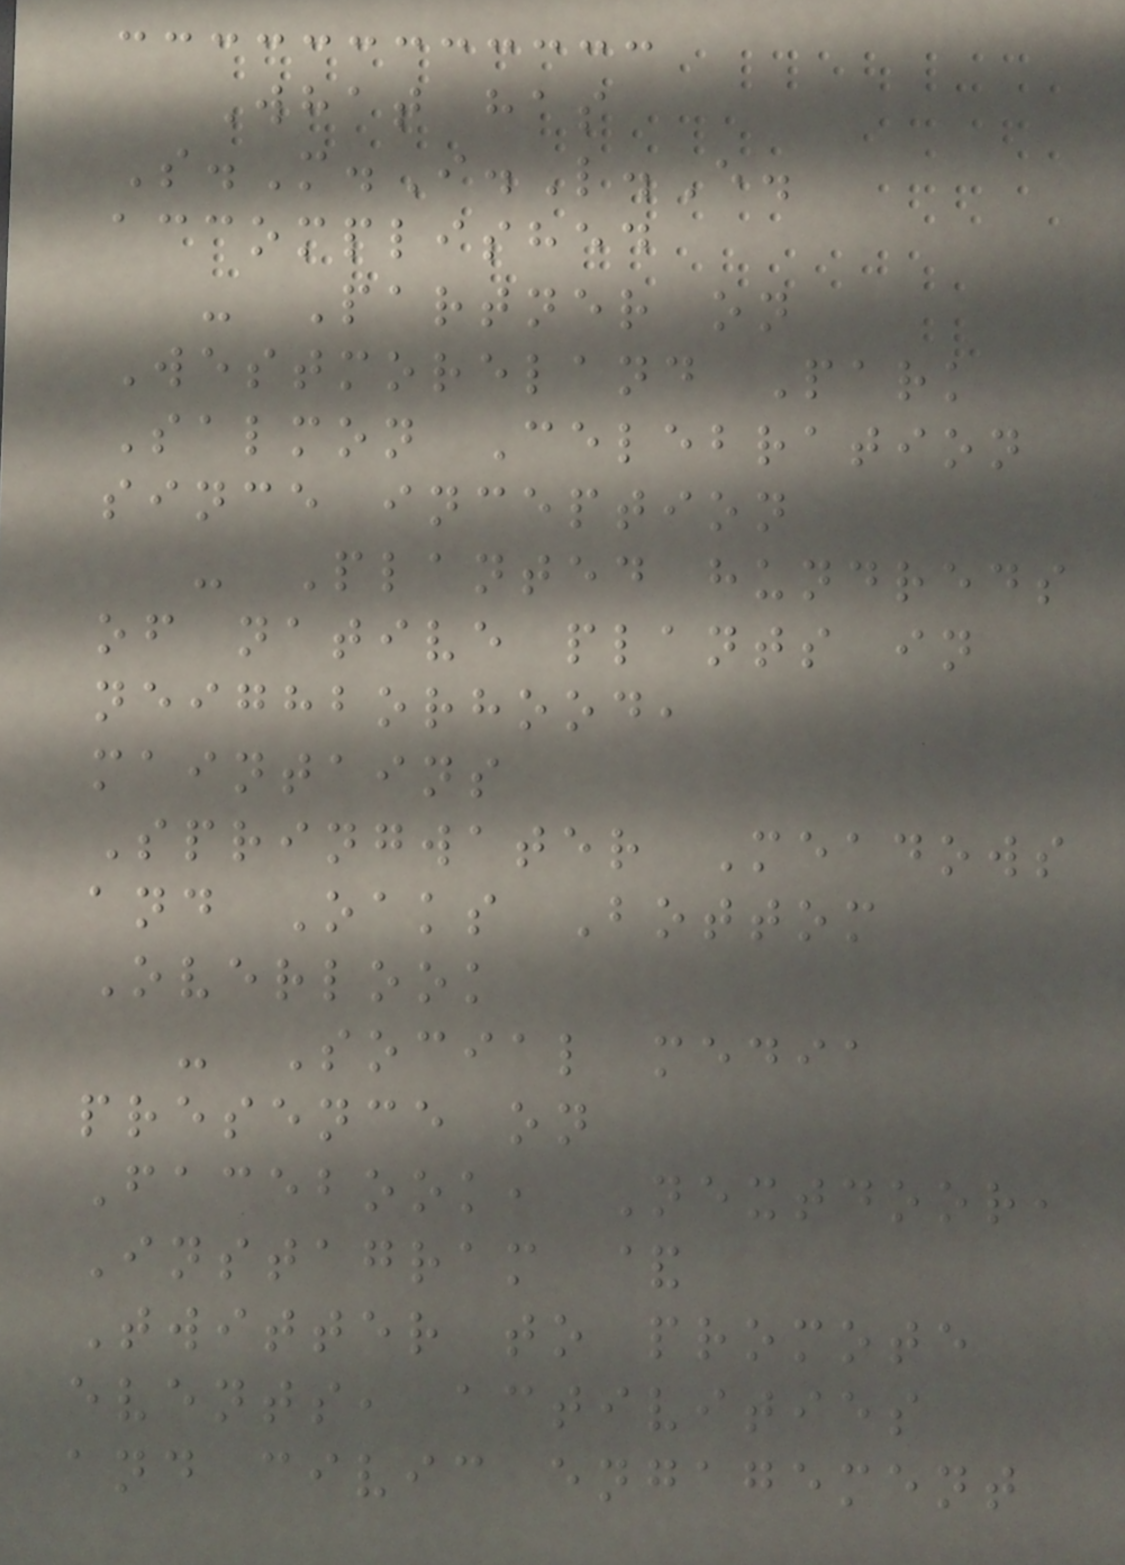What has
S.M.I.L.E.
accomplished
- Partner on
Westmoreland Park
Salmon Celebration
since inception
- Planted hundreds
of native plants in
neighborhood,
maintains
Springwater Meadows
and Oaks Bottom
Overlook
- Social media
presence on
Facebook, Nextdoor,
Instagram &
Twitter to promote
events, activities
and civic engagement
